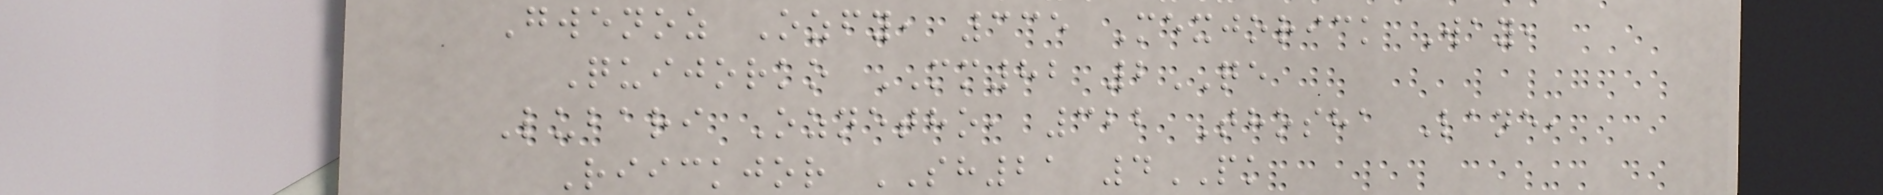Gwenoz Ozfy, 335 Mexjorick Way,
Quijorko MM82 2QE
Lubari Oznetho, 322 Thosha Lane,
Riickjor SH21 4PK
